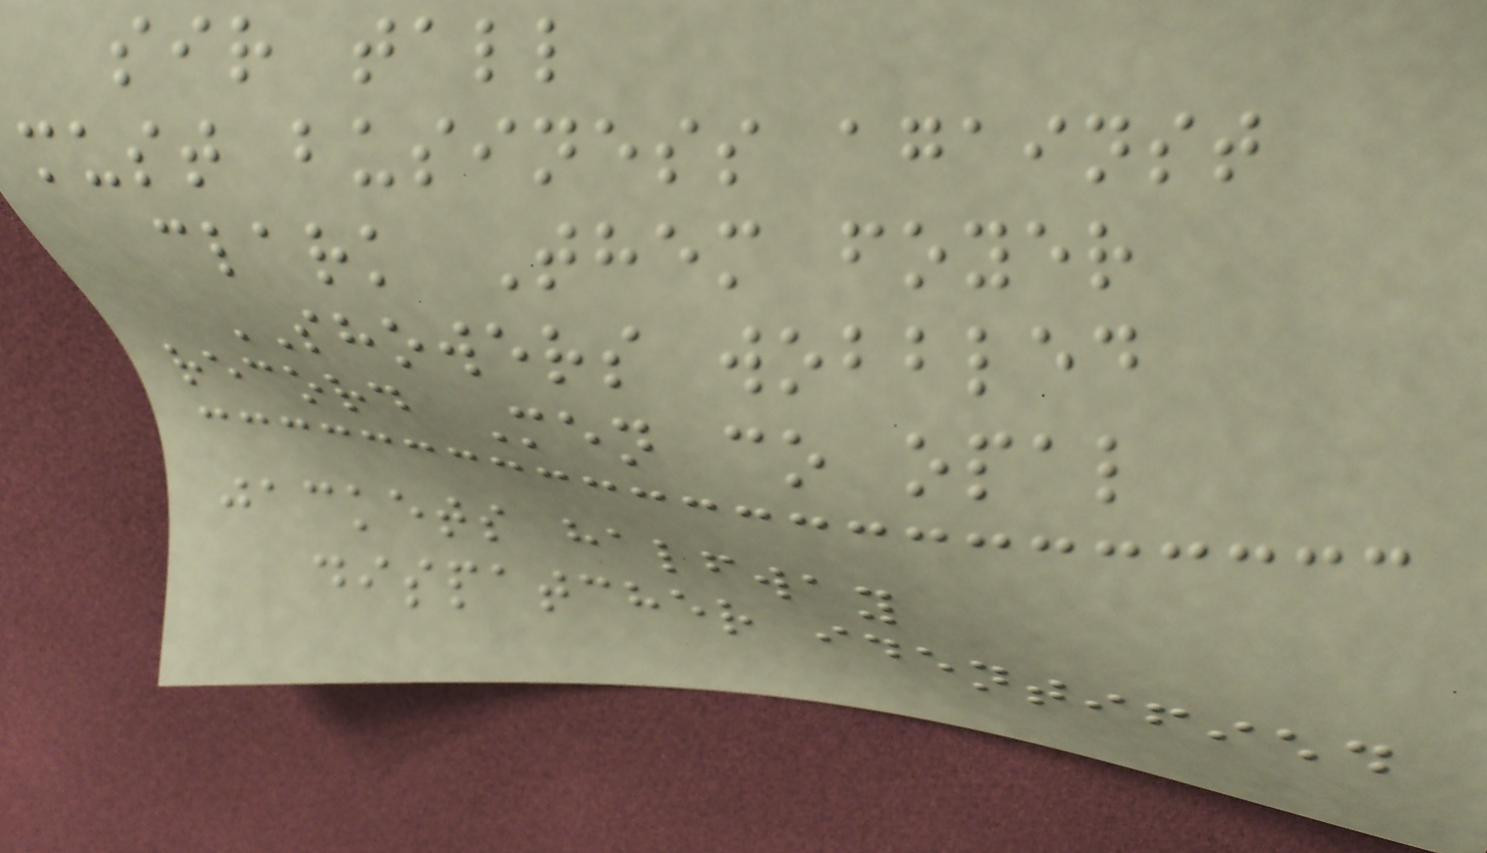sir tall
must business against
clark Them foyer
SHOWERS wobbled
record Men co opal
jackets halfway
dispatcher identified
